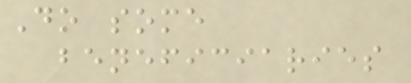Do some
beneficiaries
